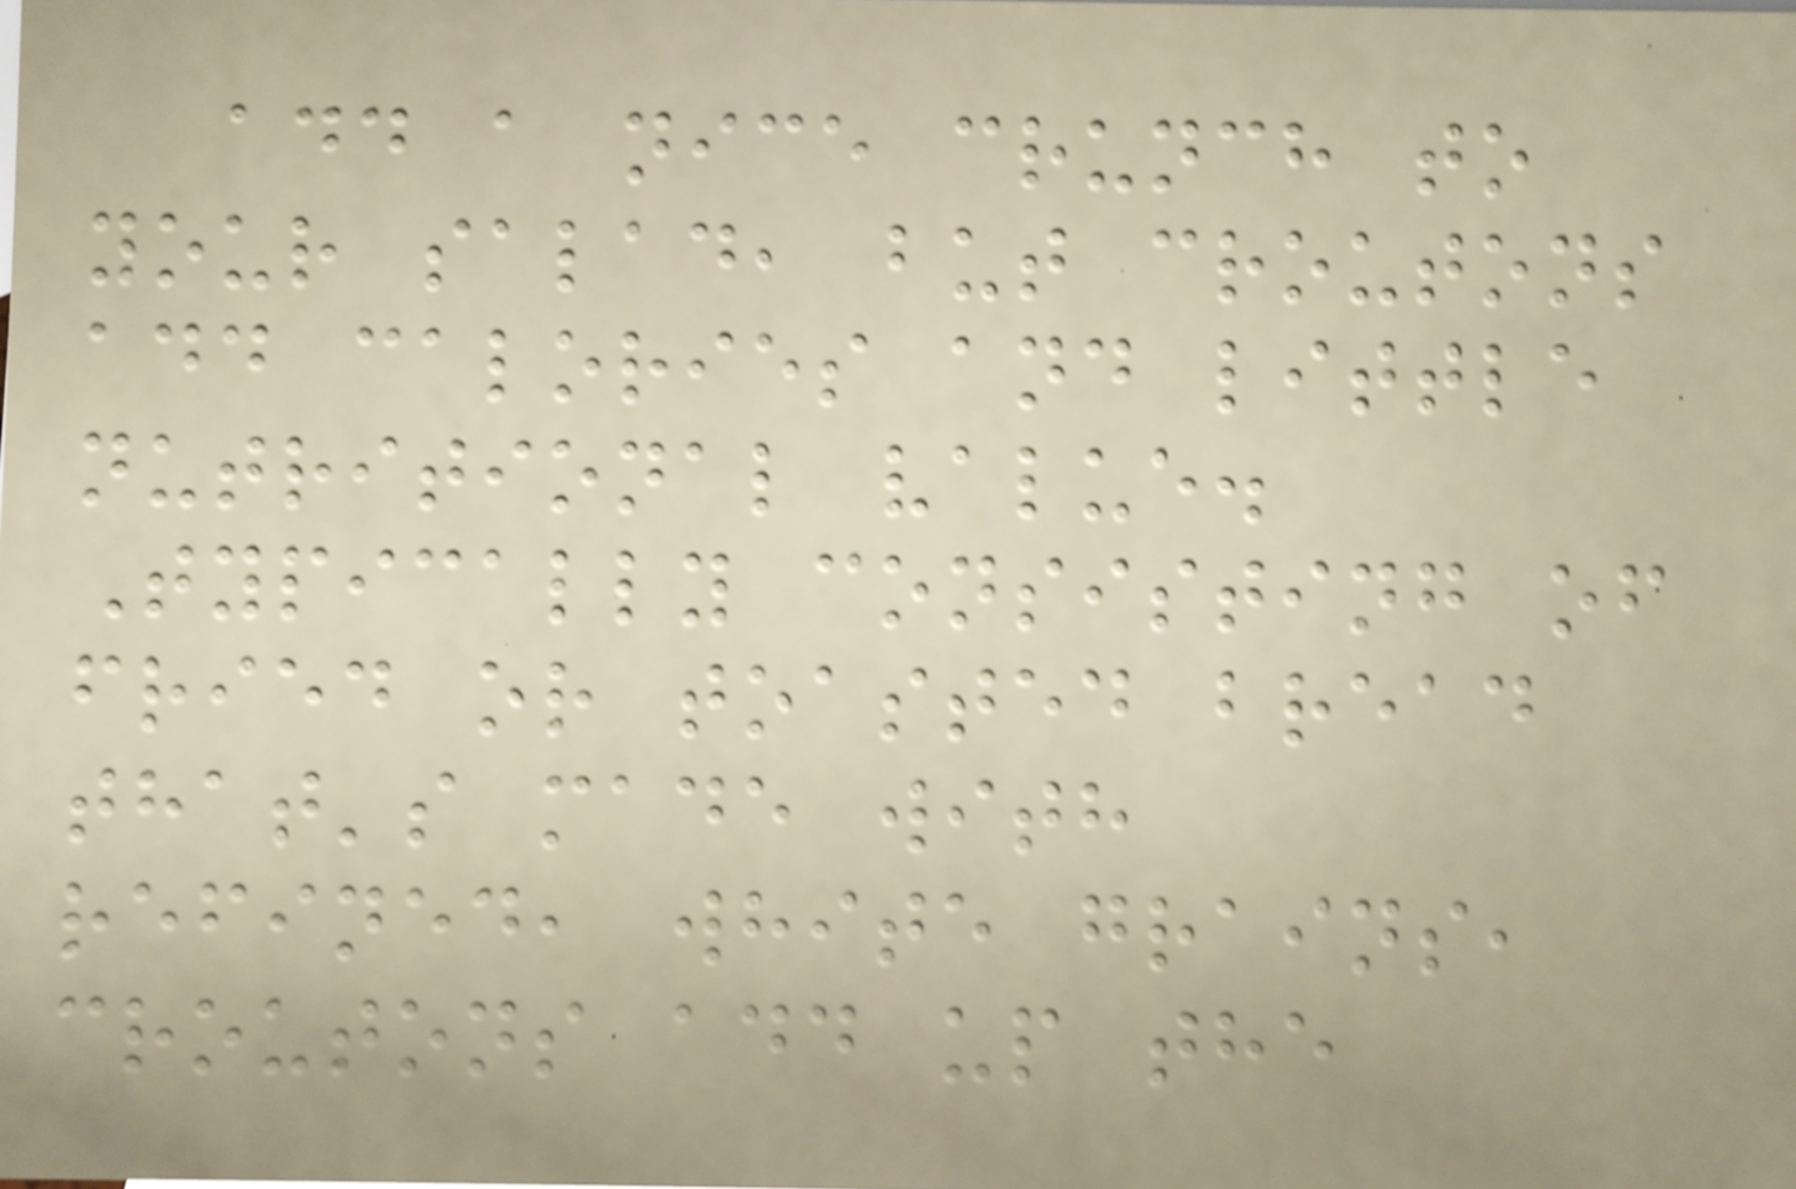add a nice crunch to
your salad, but croutons
add calories and little
nutritional value.
Typically consisting of
fried or toasted bread
that's made with
refined, white grains,
croutons add up the
